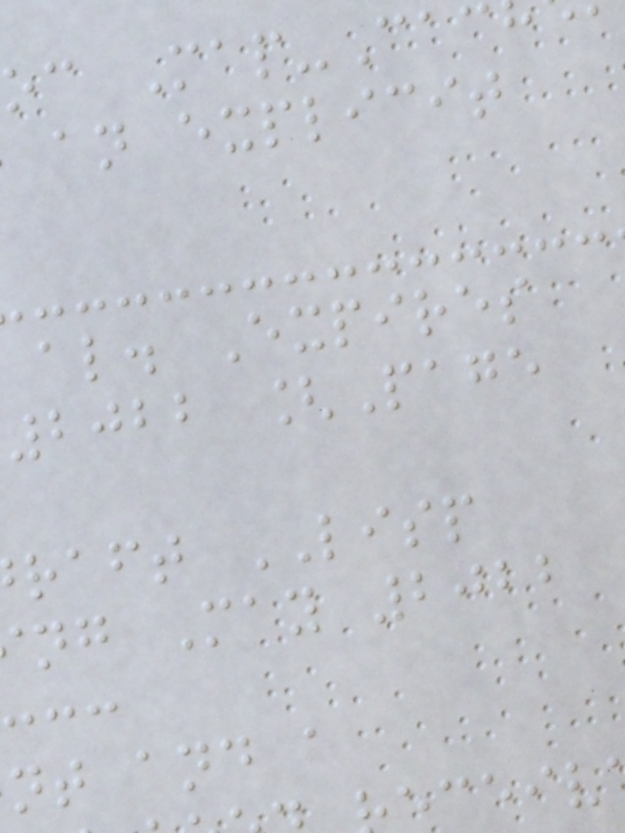oc Map-Cac
an explicit
al. Expires
2022 [Page
raft LISP
ng May 2022
nt and a
